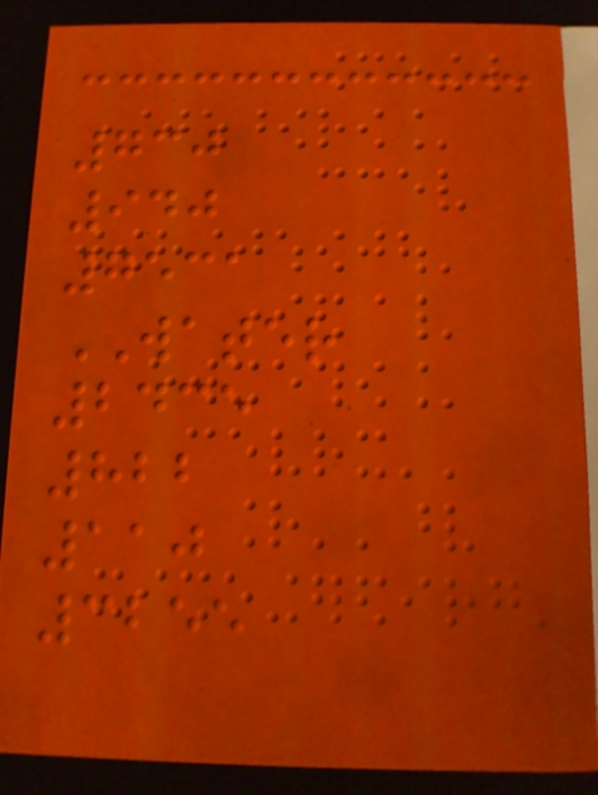730
940
7531
WATER
2435
822
110
3255
